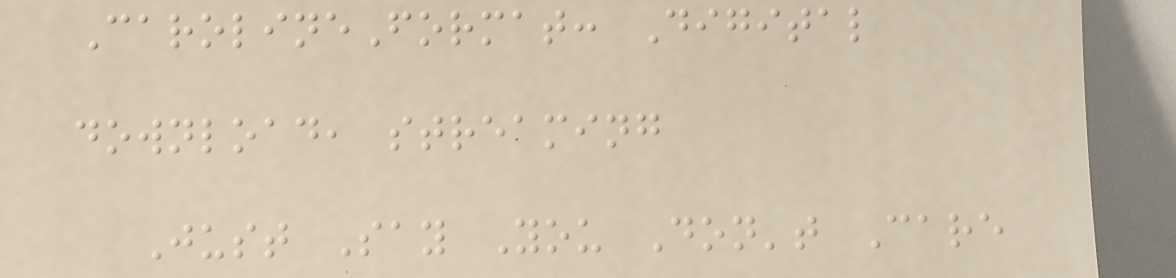CarolineFormat: Digital
download, streaming
Just Say You Don't Care
